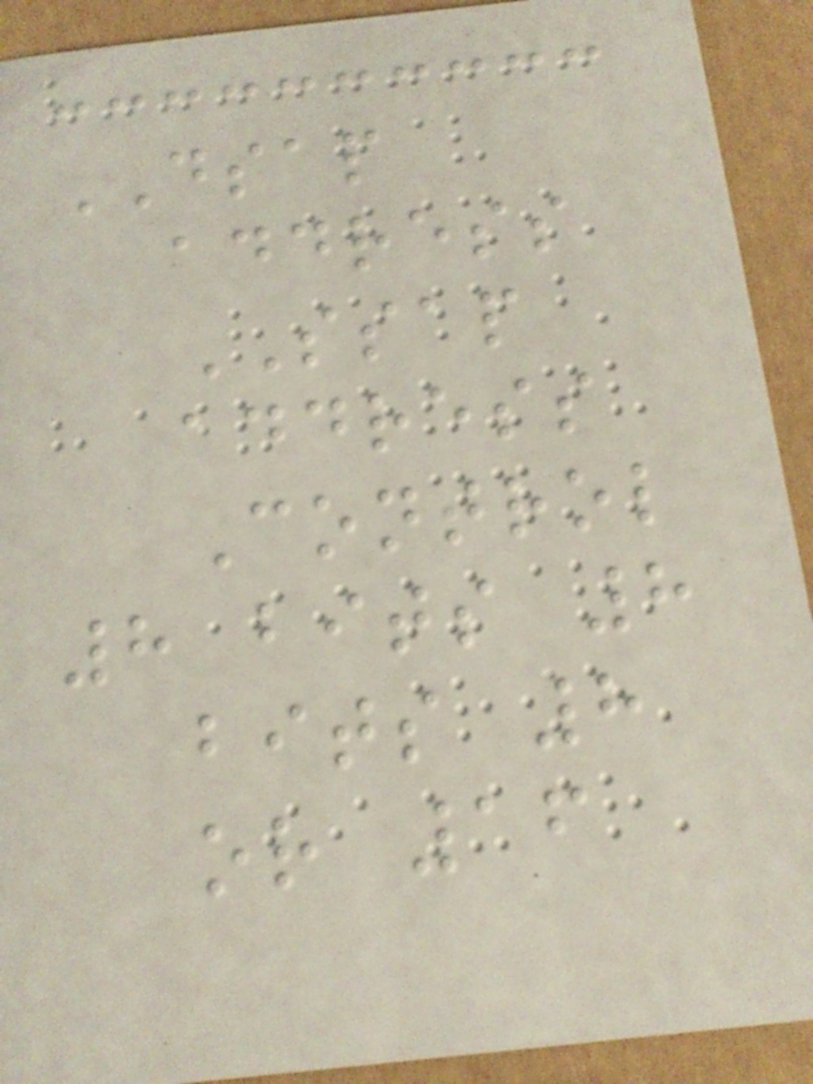DSAP
address
SSAP
address
Control
8 bits 8
bits 8
or 16
